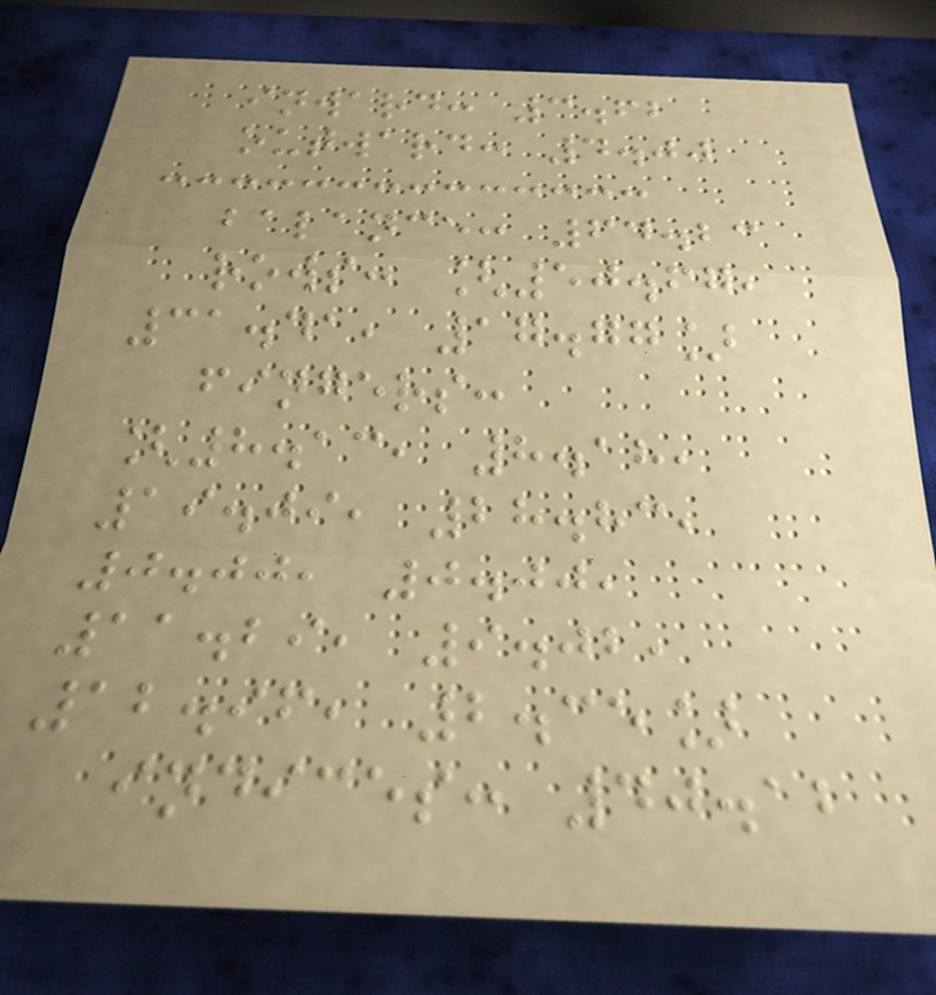inward: 3.62
outward: 4.00
balance: 64.23
rows: [50.67,
31.41, 17.77]
fingers:
[8.13, 8.18,
19.09, 28.83,
0.00, 0.00,
11.29, 9.02,
12.96, 2.35]
indices: 40.12
